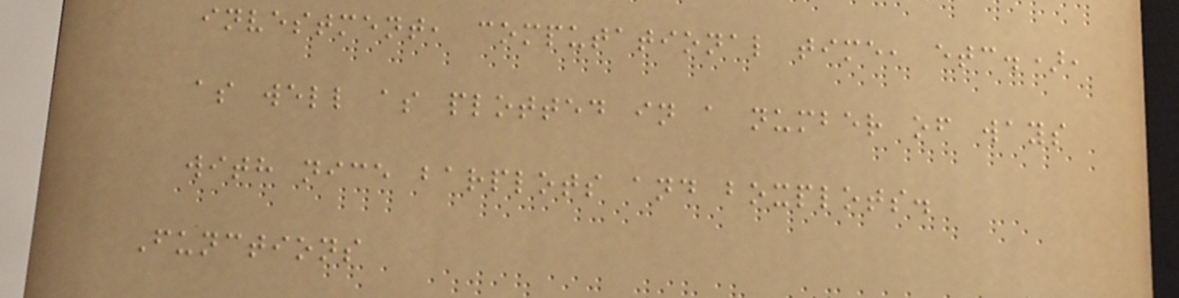investment, computational time, etc.),
as well as plotted in a number of ways
with nice barplots and boxplots.
Functions
